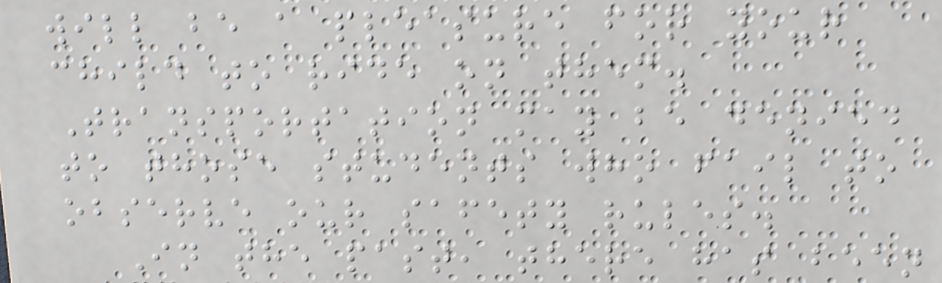will be a pleasure for your
child to ride on them.
Transportation may be denied
to those students who fail to
observe our safety rules.
In the past, there has been
